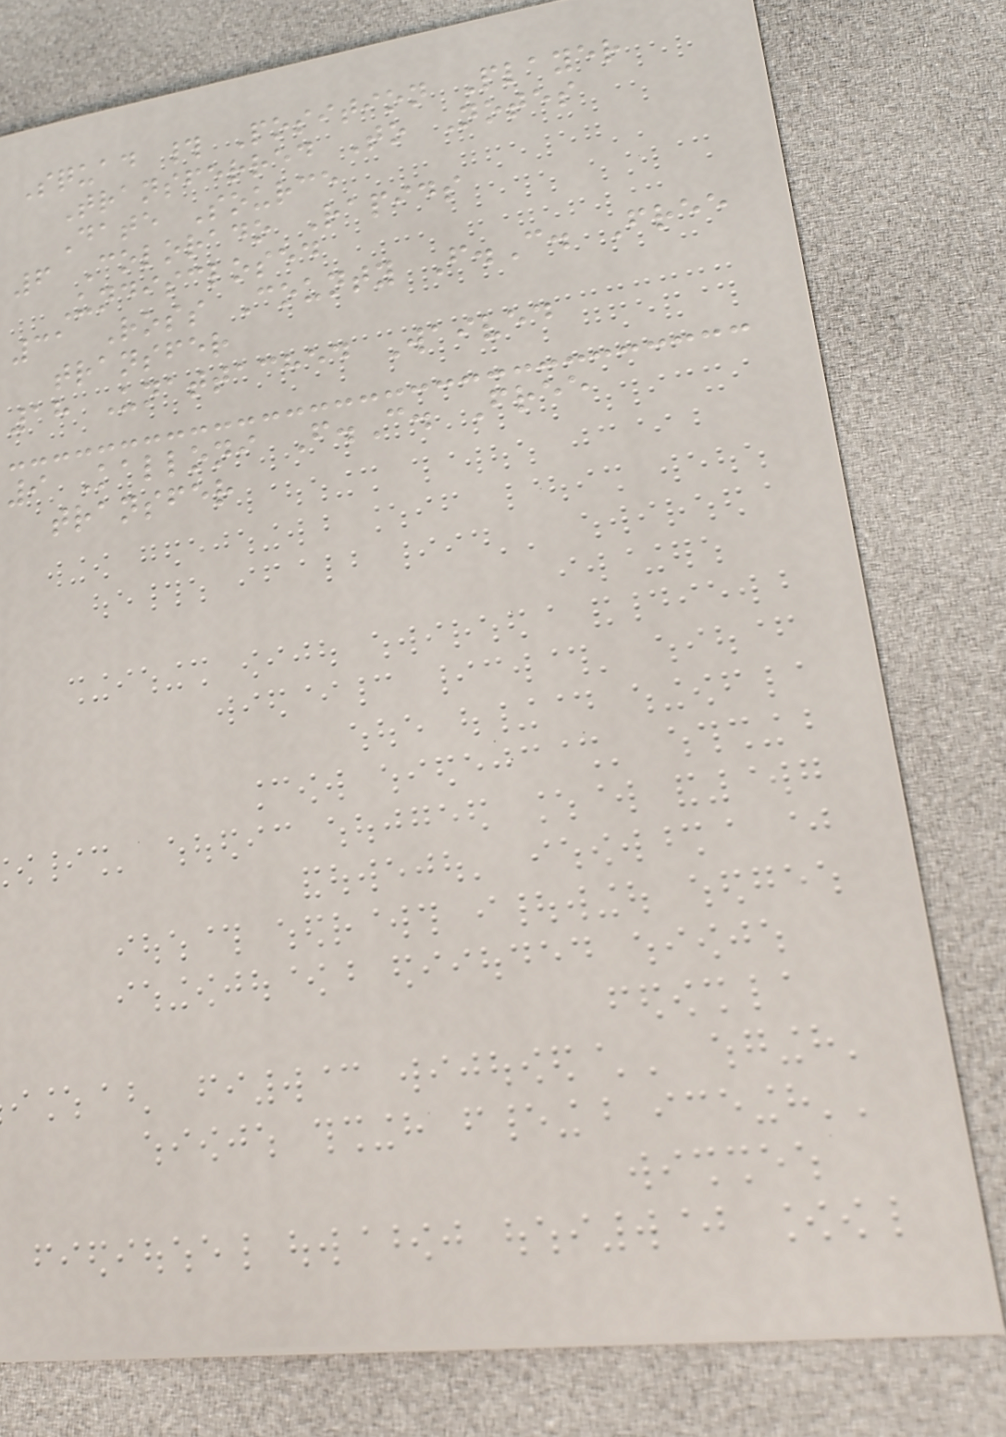Squad # Position Player
Transferred To Notes
Date Source
6 Colorado Rapids
Undisclosed
31 Ross County F.C. Free
transfer
18 Unattached Waived
9 Kalloni F.C. Free
transfer
